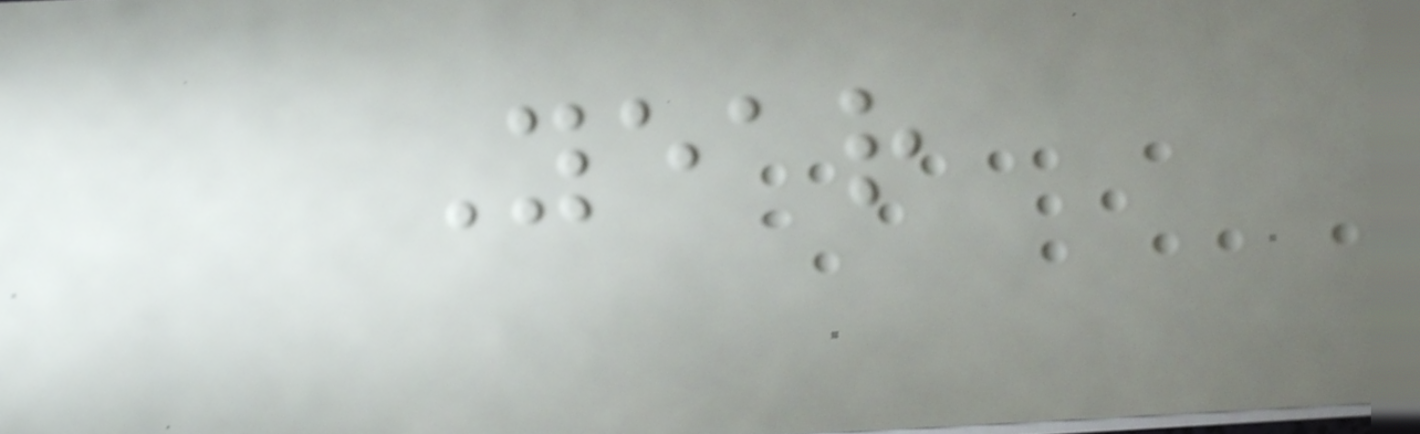Year
